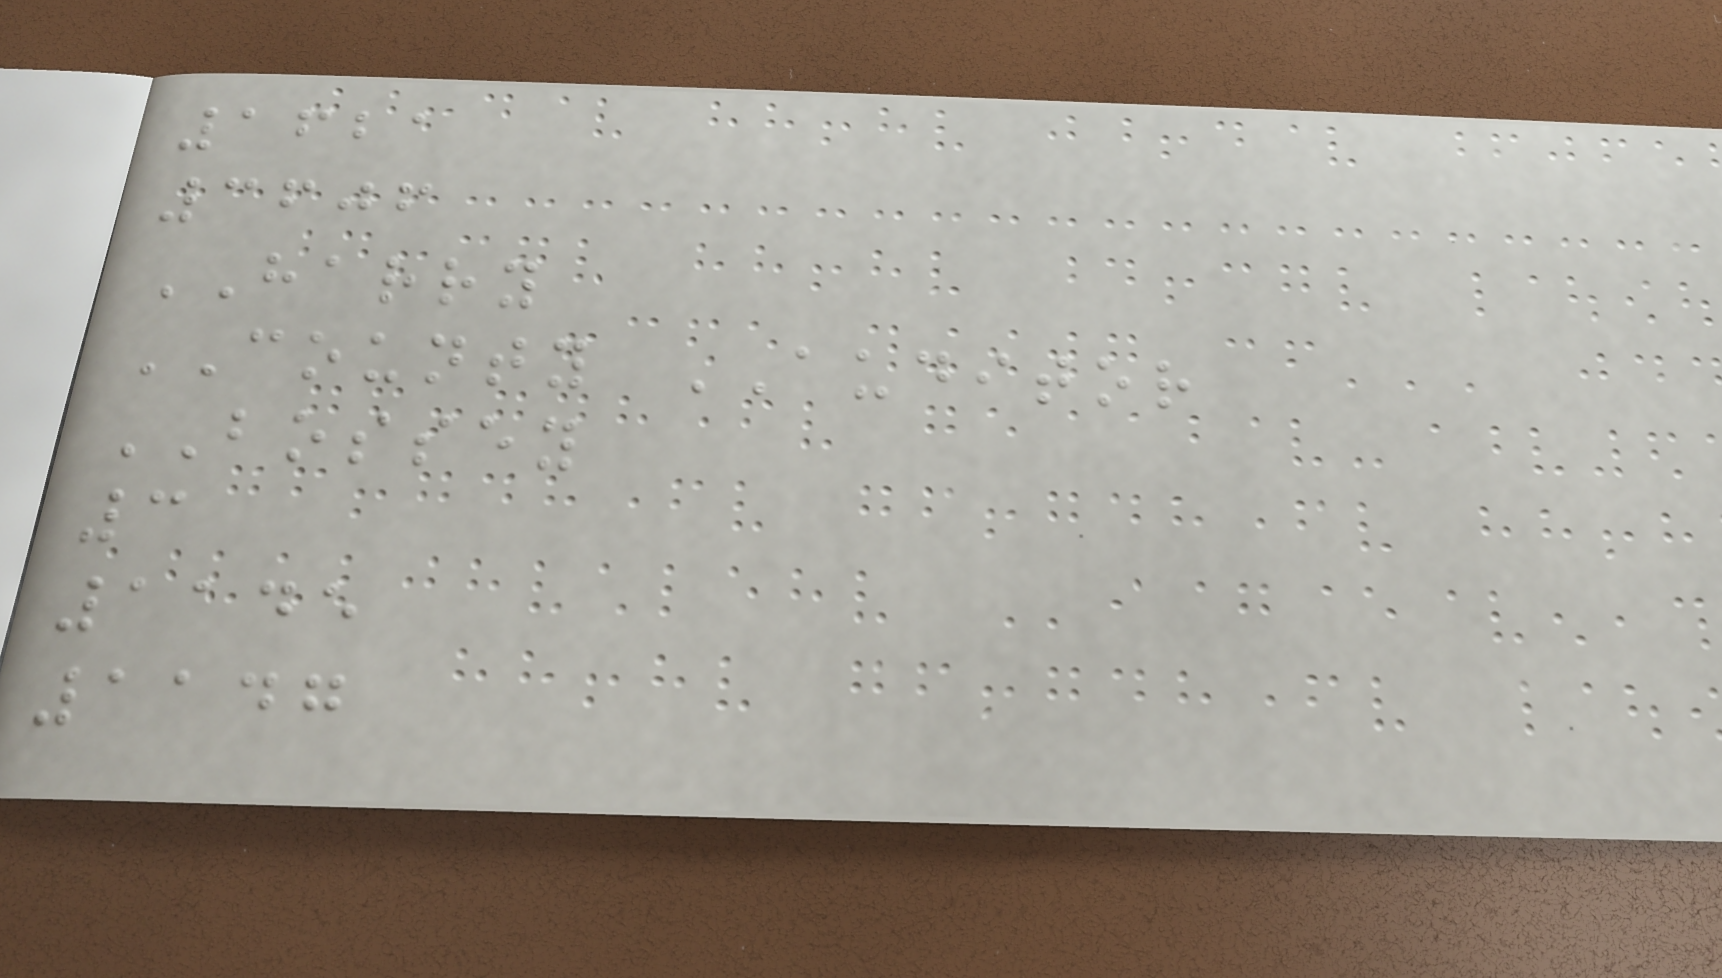1621
3606
HARRY
COUNTY AUDITOR
BOSSEY
3
1145
1147
